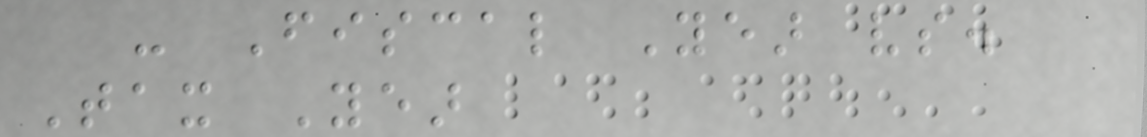- Fiscal Year vs.
Tax Year
